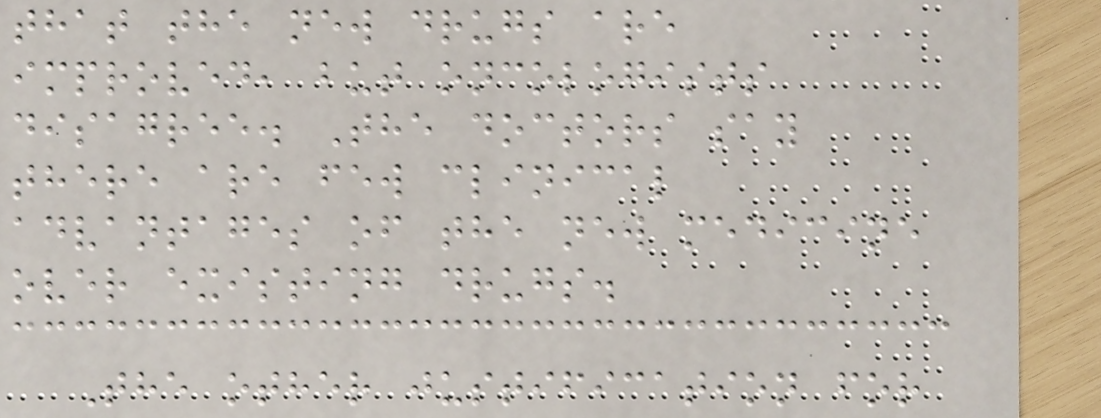that the new drugs are
improved, but oncologists
disagree. The doctors say
there are few clinical
advantages of the new medicine
over existing drugs.
The other justification for
